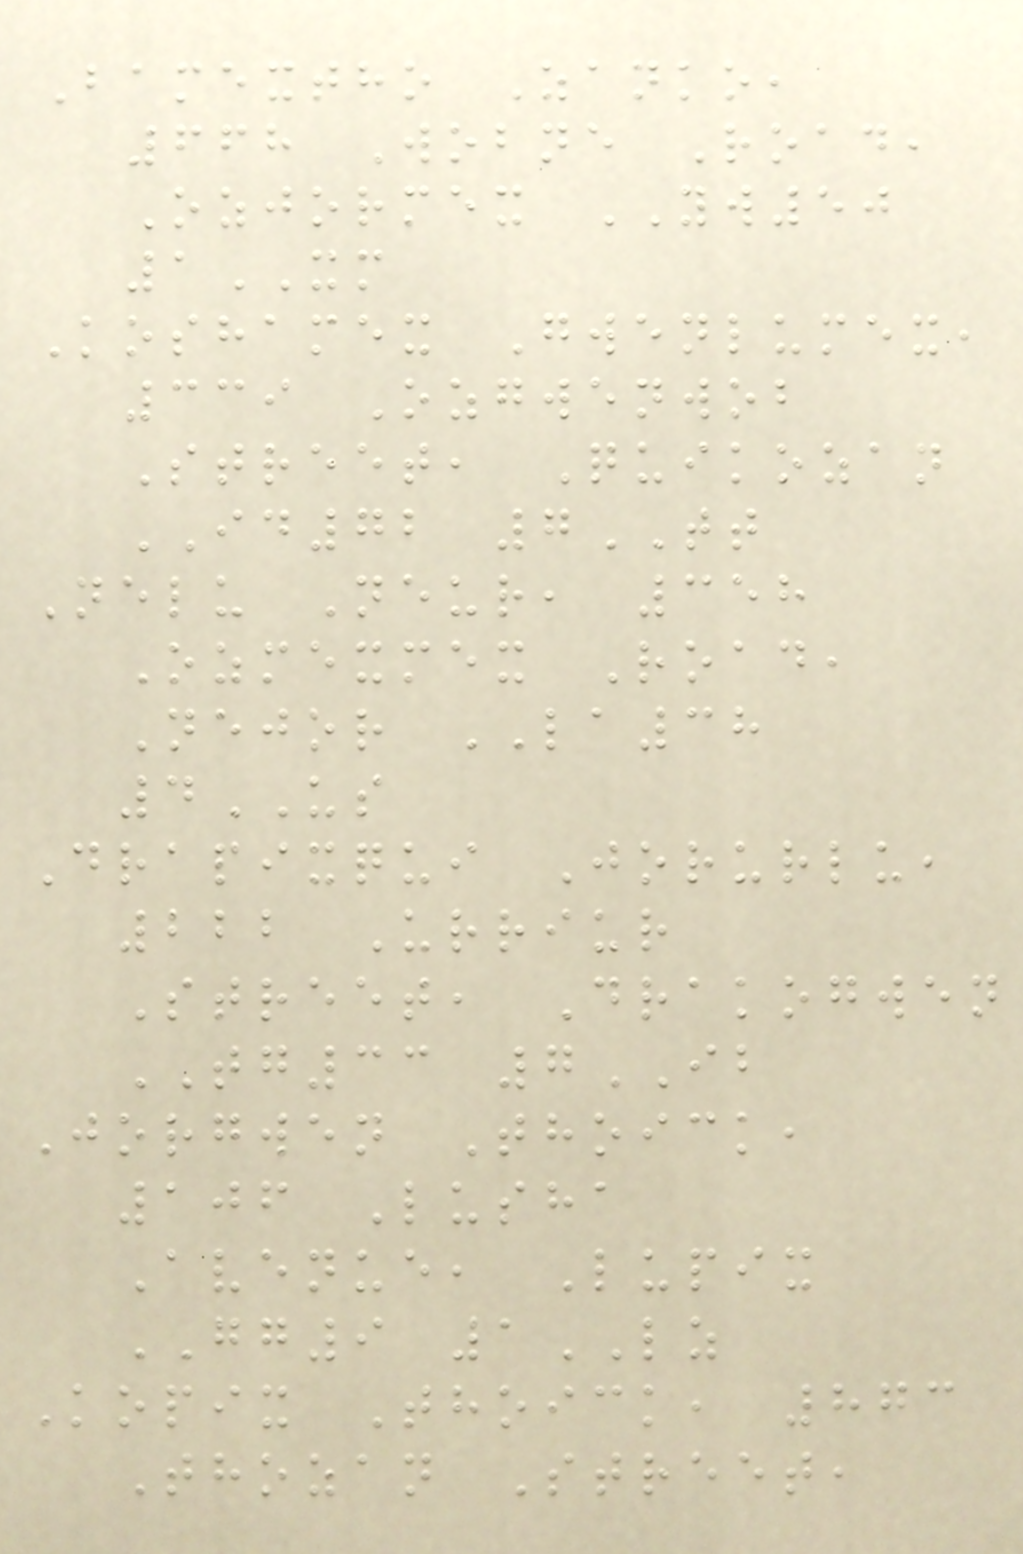Bamextho Zanko,
668 Wobne Road,
Ozjormex YW50
1XM
Koshamex Gwenlumex,
339 Ozgwenwob
Street, Quikozan
ID72 7TT
Nelu Neur, 358
Ozmexmex Road,
Nejor LA38
4US
Drapixqui Jorurlu,
222 Urriur
Street, Drakogwen
TG33 7IB
Jorgwen Thoick,
106 Lusha
Avenue, Lupix
GG9 1LZ
Kopix Thoick, 873
Thozan Street,
